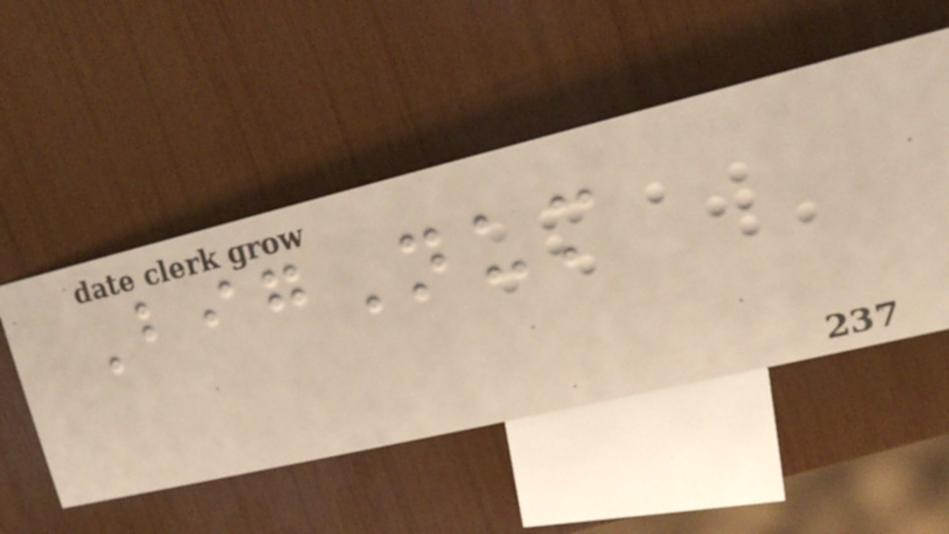BigNum
